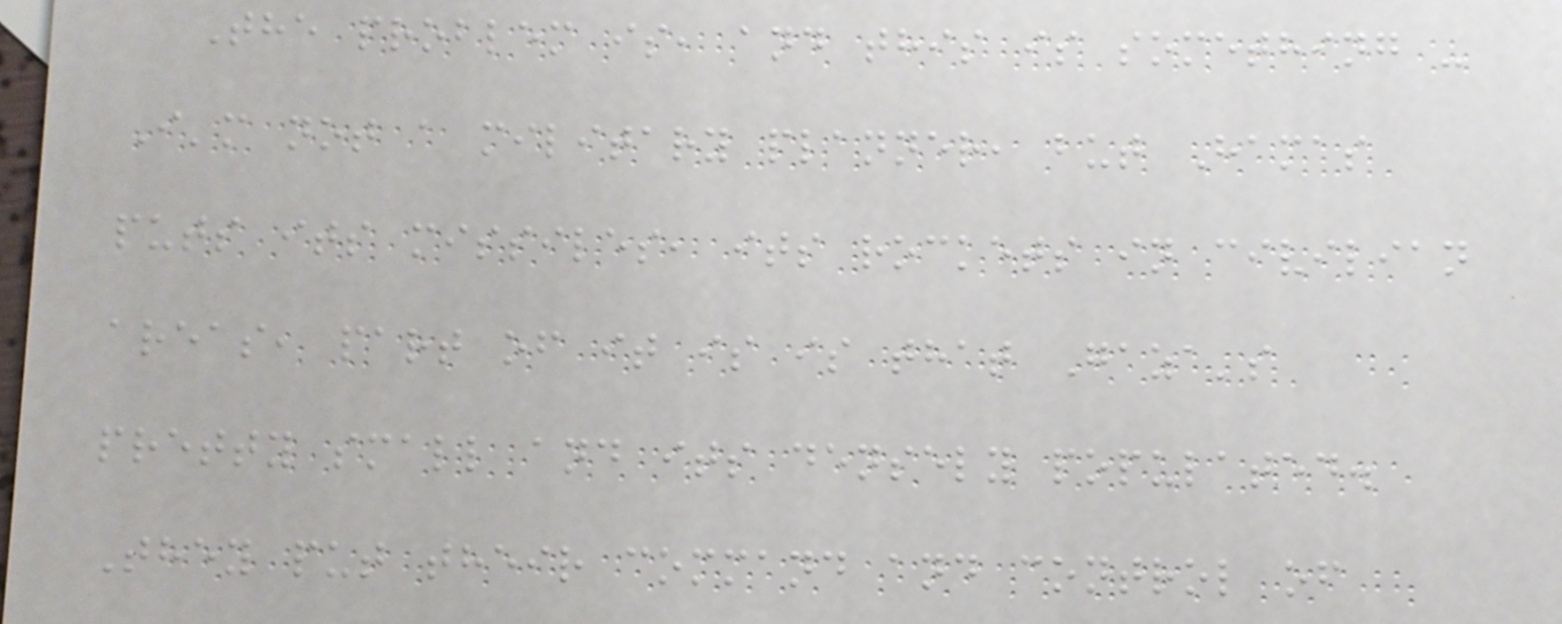The problem is, and this is something -
I'm not a military planner, but Hamas
puts its missiles, its rockets in civilian
areas, part of it is is that Gaza's
pretty small and its densely populated.
They put their command and control of
